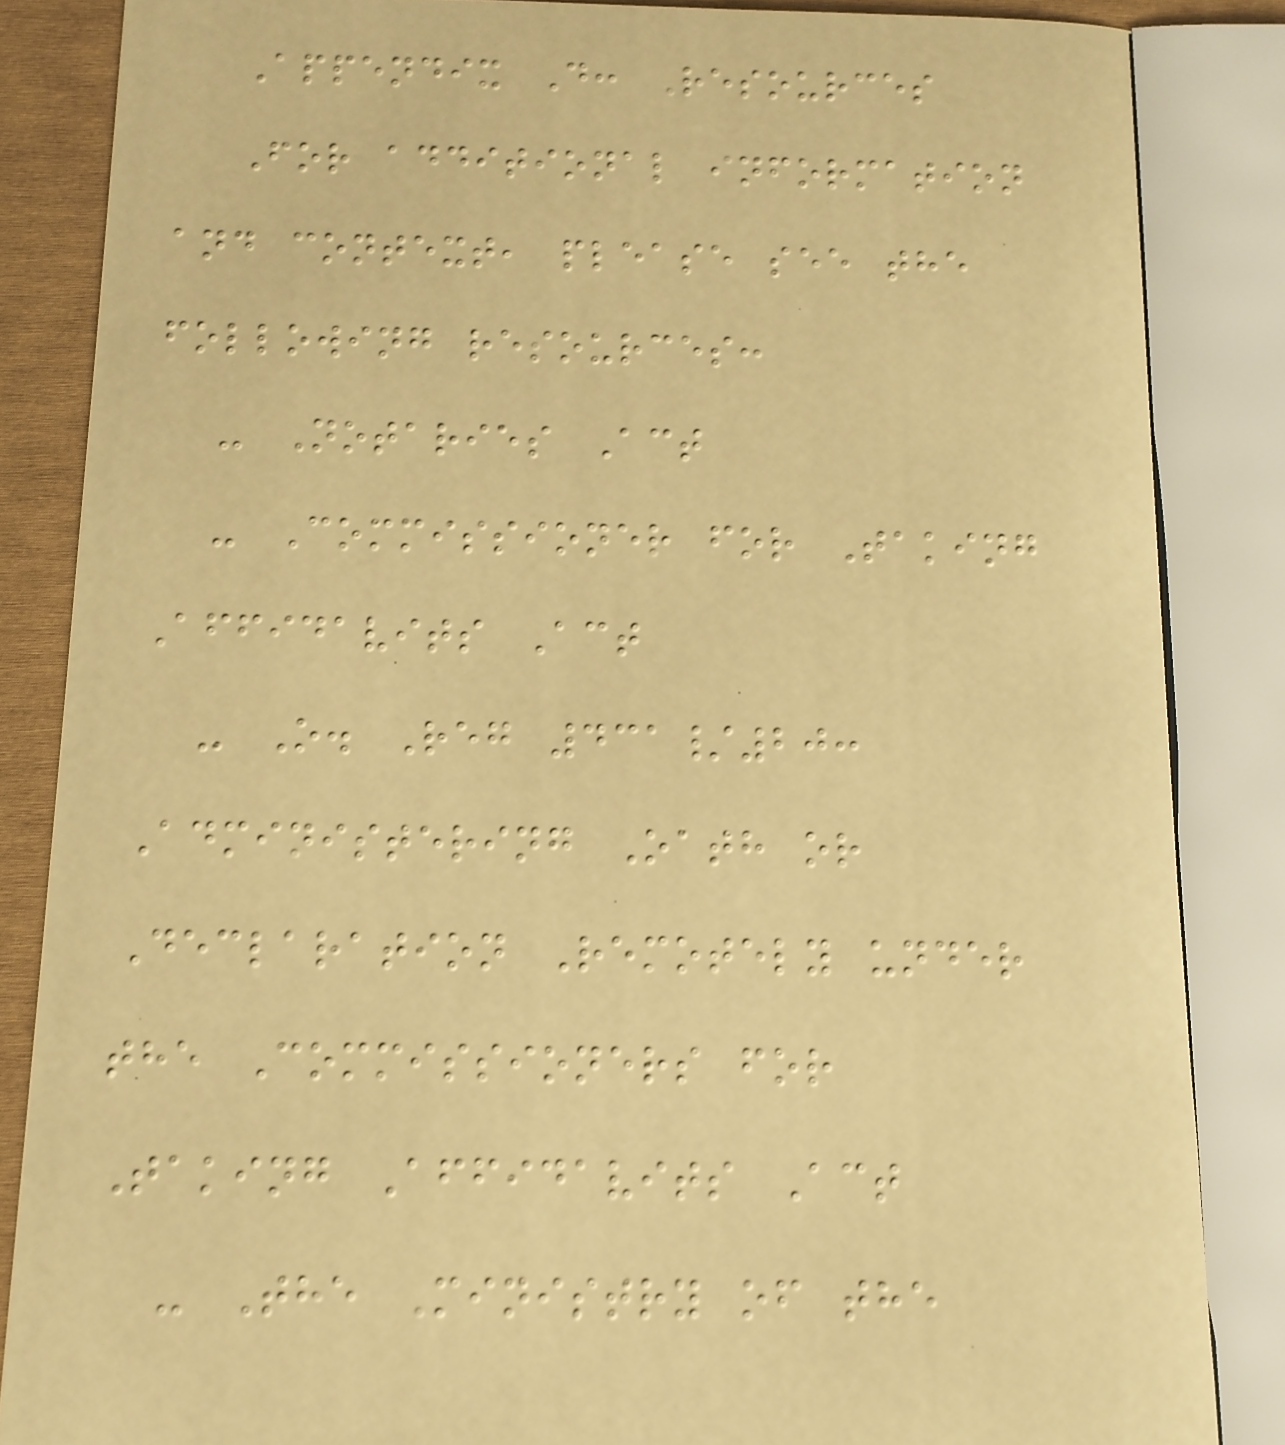Appendix D: Resources
For additional information
and context, please see the
following resources:
- Notaries Act
- Commissioner for Taking
Affidavits Act
- O. Reg 431/20:
Administering Oath or
Declaration Remotely under
the Commissioners for
Taking Affidavits Act
- The Ministry of the
